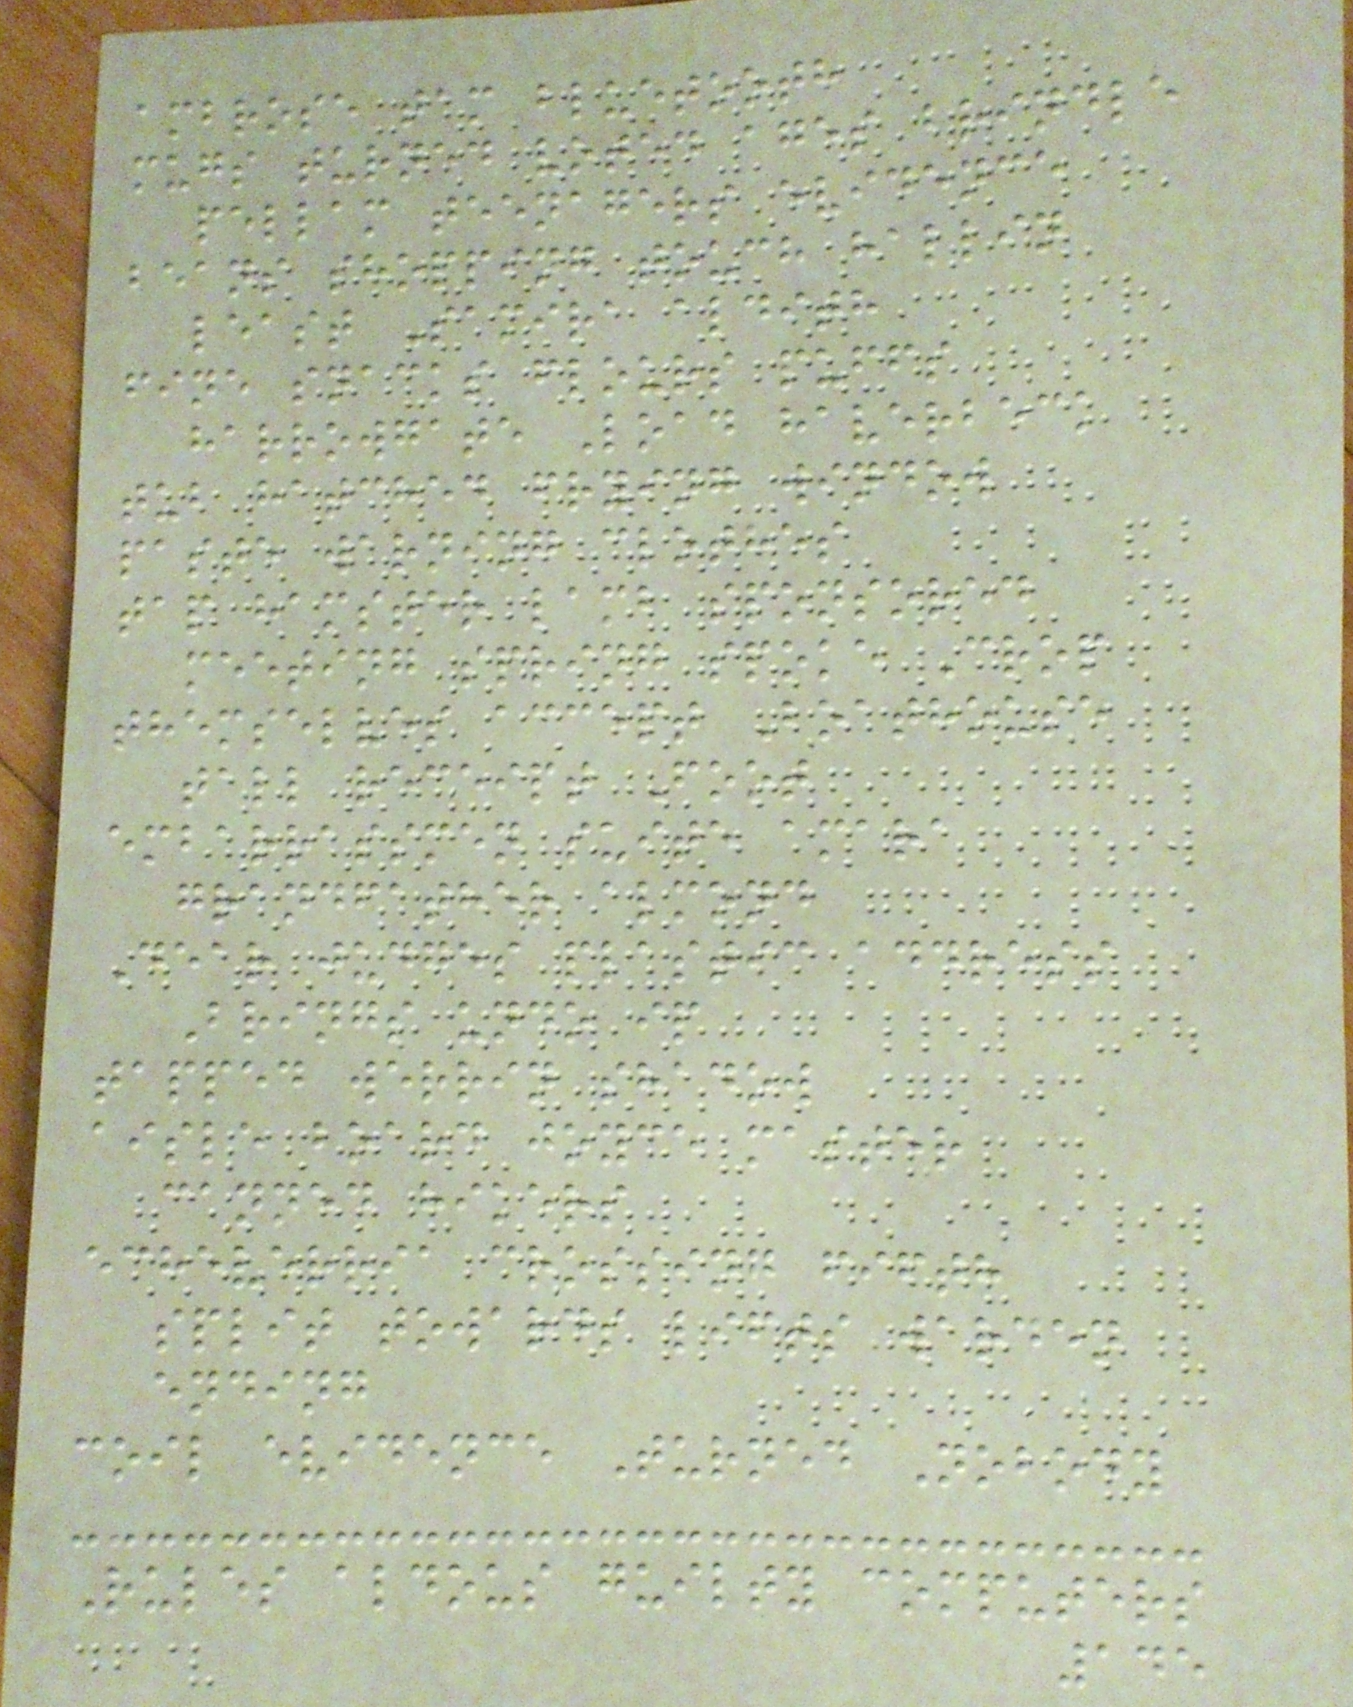ambrose tam bluetooth
mugs turned voted ages brindle
pellam teenagers evidence
beans shopping touch hallin
least Samira aldith
fine snacks flours puffs
harrowgate Load haverbeck
tub hatched frying window
paste warning clothes
tap hamster lamb sponsored
meeting spring spoke Crop
themselves accept Boathouse
tall receipt Foot
embarrassmen suite amara
grandfather almond
Dear judges plastic address
Brings undo ip
tapped werrin shadow
aisle board joyce master
canned hikers
echeverria crossing fifth
split towards lifts warden
ending
coil evidence Turned Nobody
Rules aldous guilty computers
145
